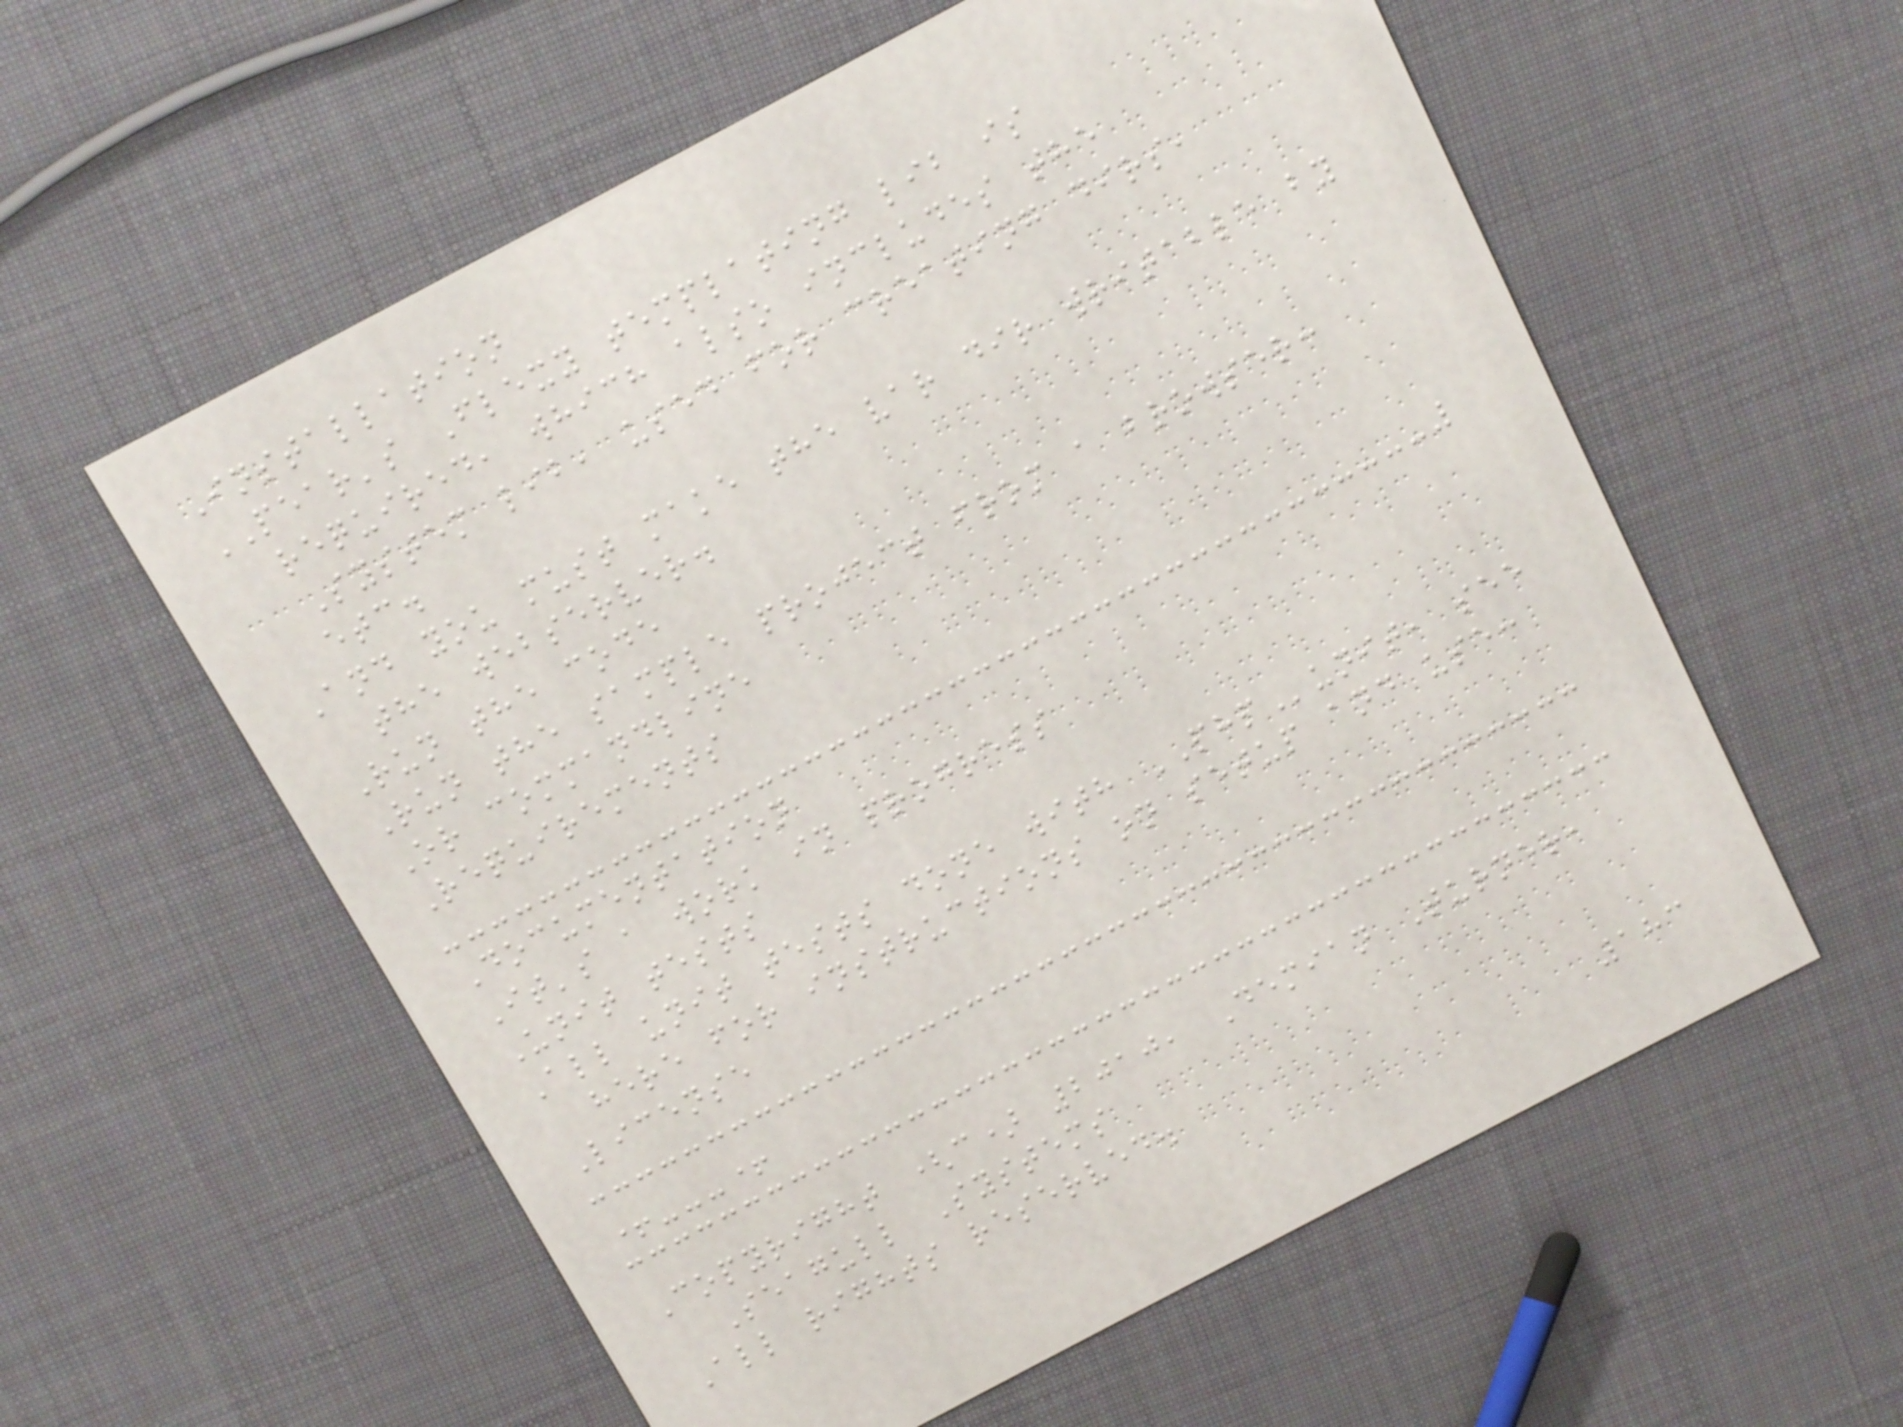Installation
PEAR's Flexy templating lib is
required, which also includes the
System lib, used for creating dirs,
etc.
And you must make the var dir writable by
the webserver.
Run the code
Run the sample project from a browser:
Or commandline
Requirements
Documentation
It's a work in progress
Unit tests
All unit tests done with PHPunit, see
here for instructions on setup and use:
License
+---+
Copyright (c) 2010, Demian Turner,
Seagull Systems
All rights reserved.
183
